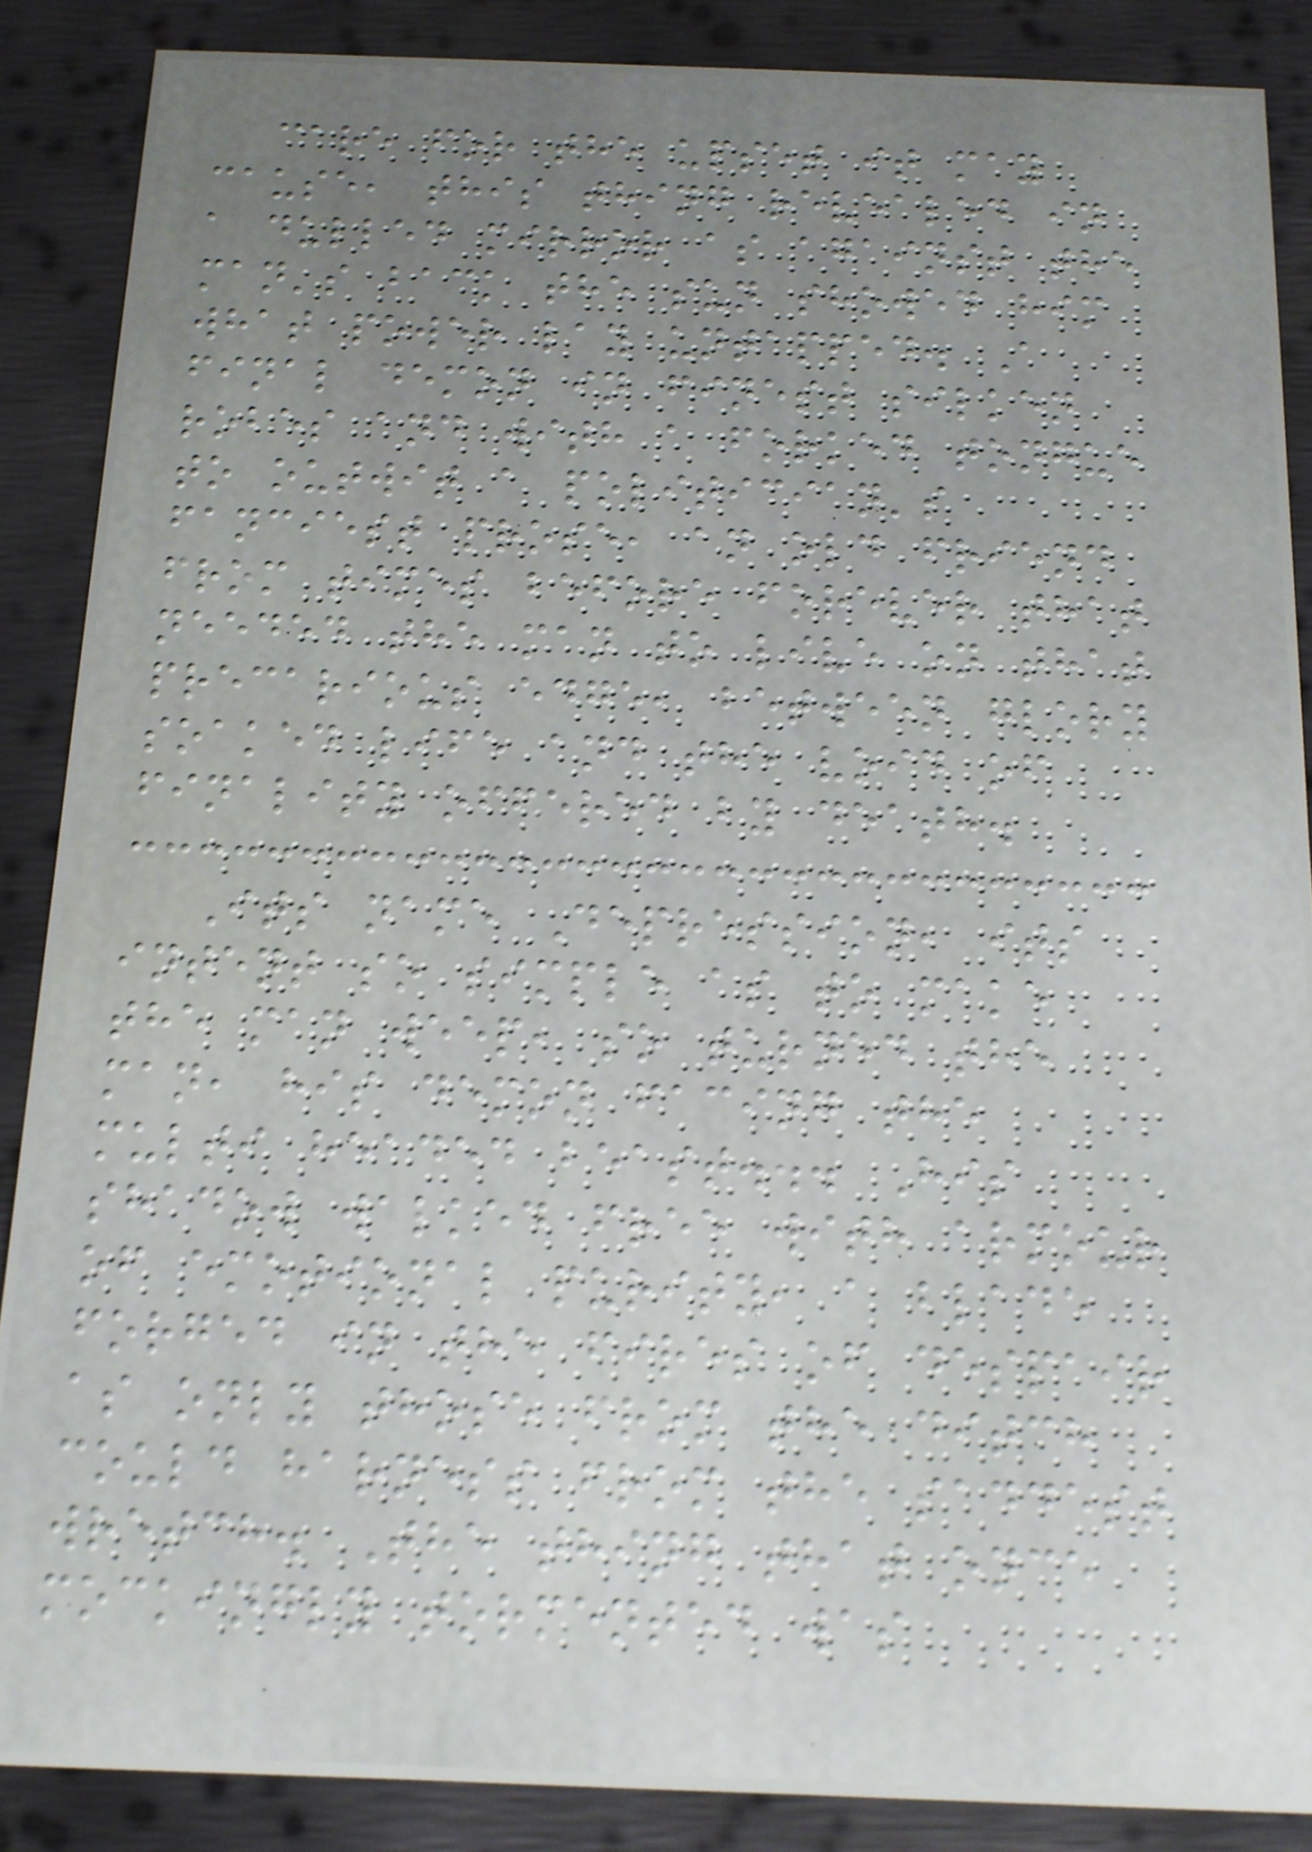care for the upset it may
cause, this thing revealed in
a dulled mirror as against the
man's back the sun showed him
what power lay untapped. A
final demon in finest silken
robes and with a forked tongue
to outwit a politician's
fanciest prose, an old friend
from times before forever that
needed the man to live on that
precarious edge, between glory
soaked life and the void of
finality offered by death.
Its name Depression, its
intent so simple as to make
the man weep, so turned the
man, his demon facing the
multi headed beast... His
shadow walked free with armour
of emotional purity, a blade
forged in the fires of despair
as only those from the ditch
could harness from the saddest
wretch. The thing that once
mockingly tormented was
